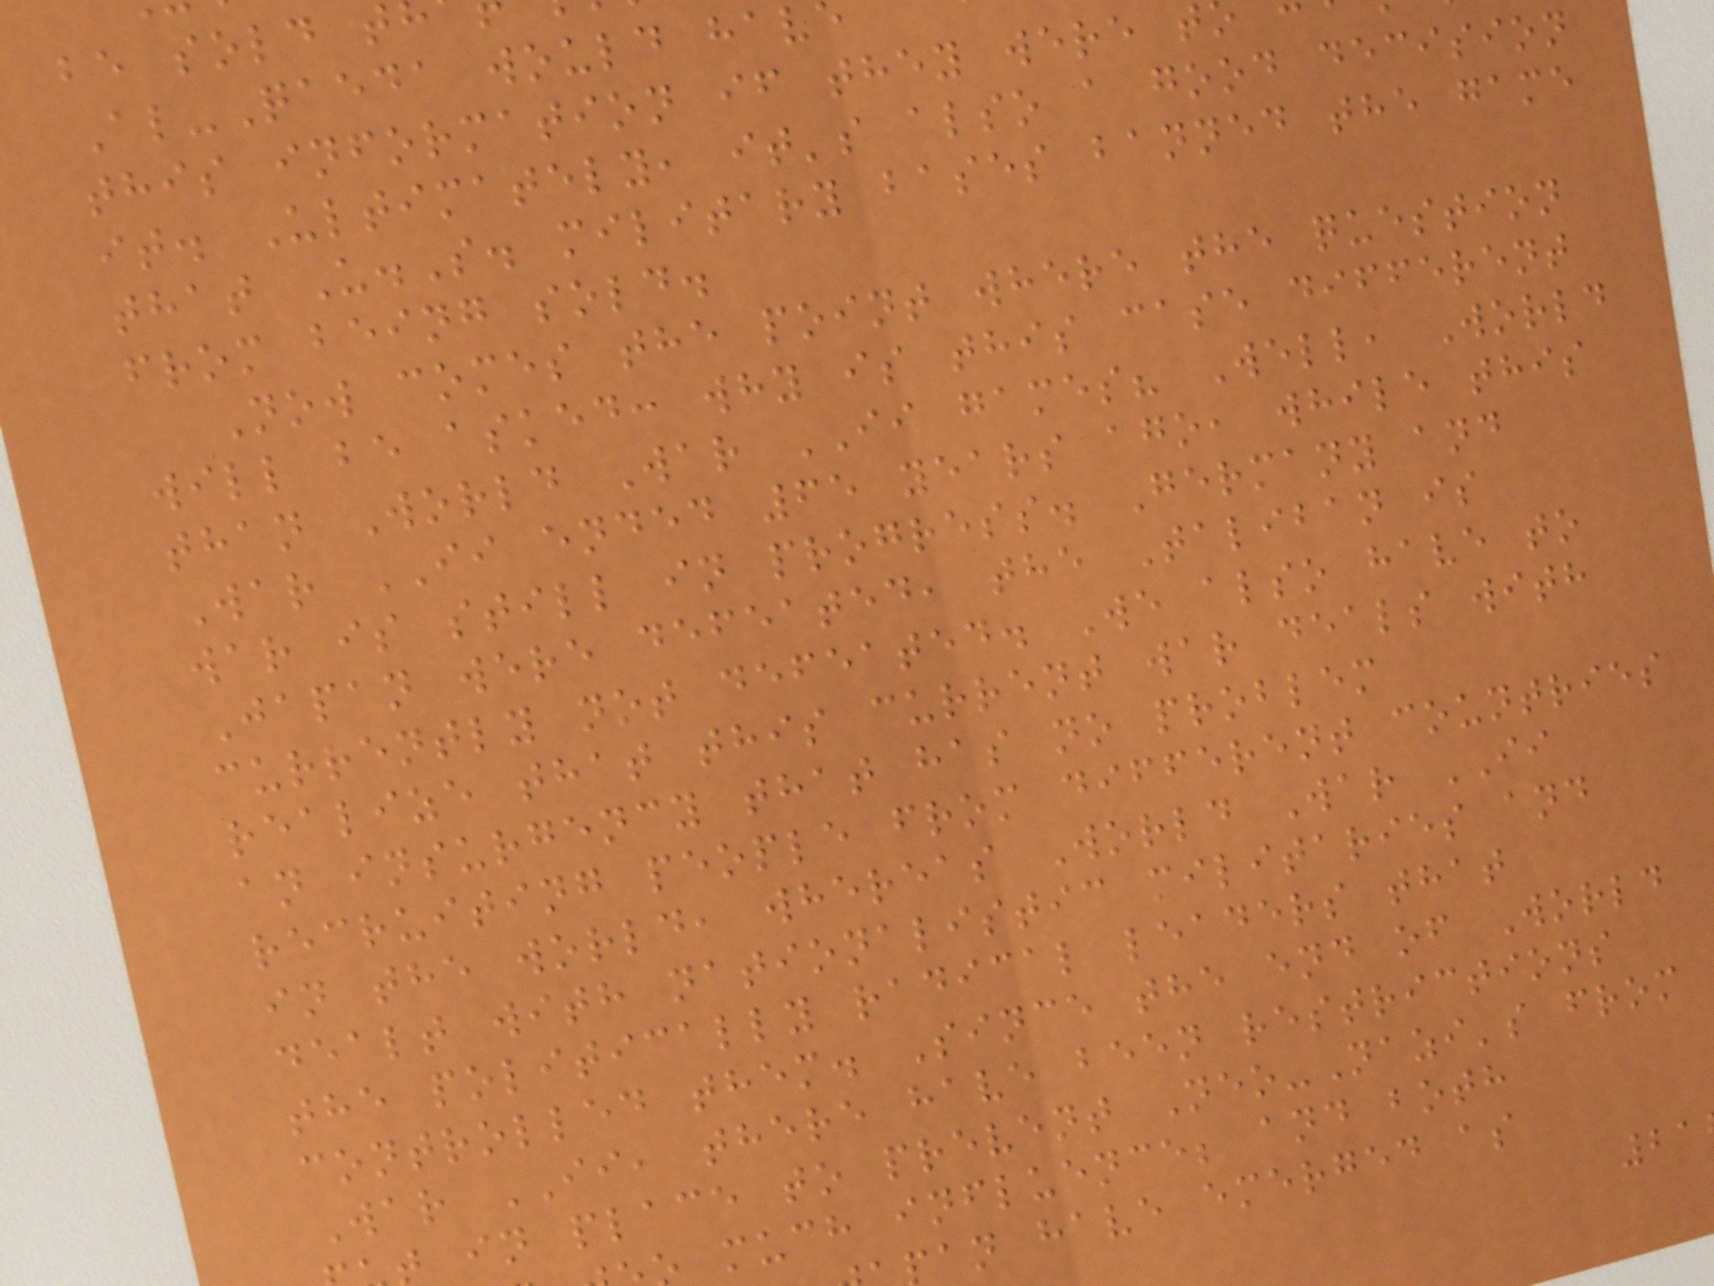be sold t
Al-Qaeda would hav
this information if they were t
it. Ultimately, it's also a good decision
that U.S. military bases banned the game
from being sold.
Now comes the point where the question
will be asked: why is this case different
than World War II games? Well, World
War II ended 65 years ago, while this
war is still in progress. Germany and
Japan were defeated, the Taliban is
currently not defeated. We also have to
realize that this current war deals with
an insurgency that has no problem
recruiting people from different countries
in the world, whereas World War II
dealt with nationalistic militaries and
the politically radical leaders that
controlled them. Since the end of World
War II, there have been restrictions
in place to prevent Neo-Nazi's from
much influence; and both
an have emerged as
